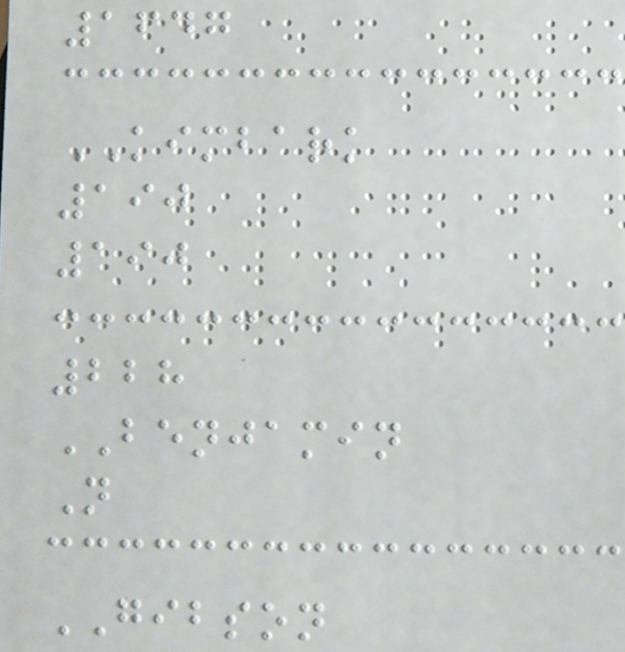1647
KIMBARK
190
190
228
BENJAMIN
N
GIBSON
